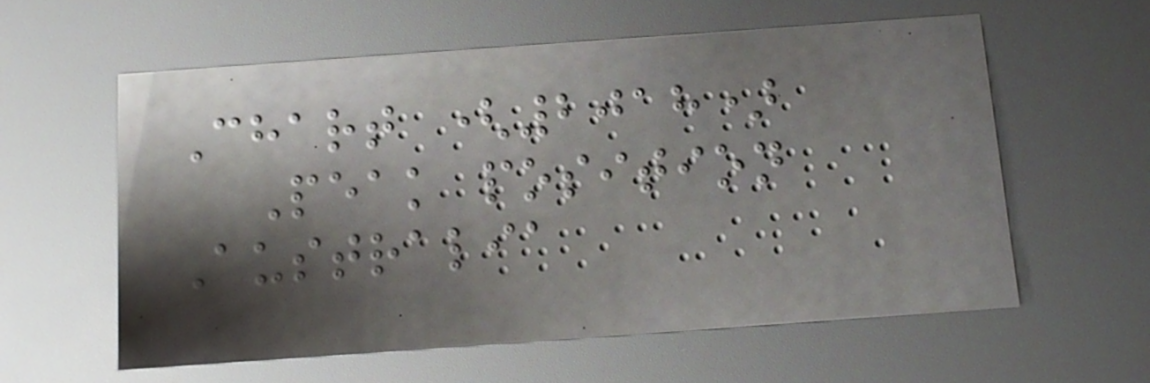Chart (2018)
Peak position
Australia
